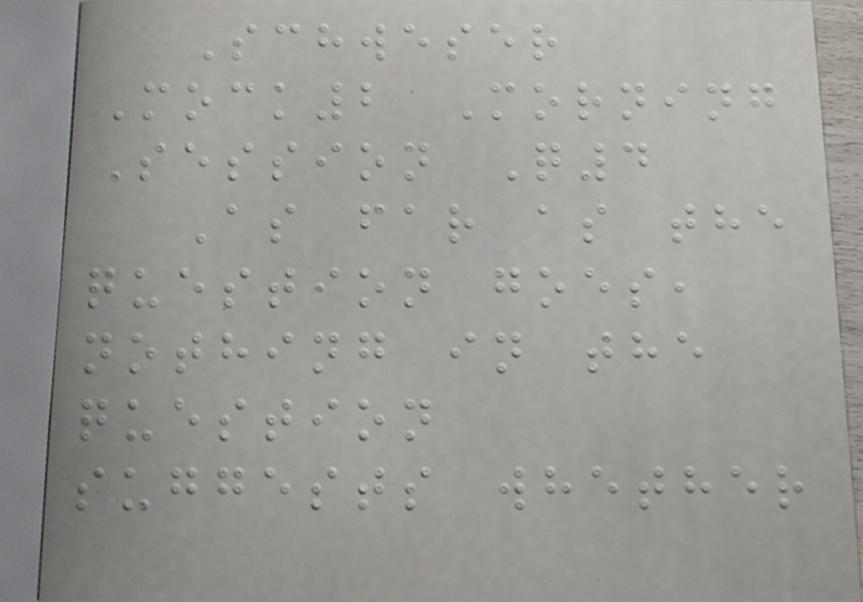Schweser
Mock2 Morning
Session Q4
As far as the
question goes,
nothing in the
question
suggests whether
